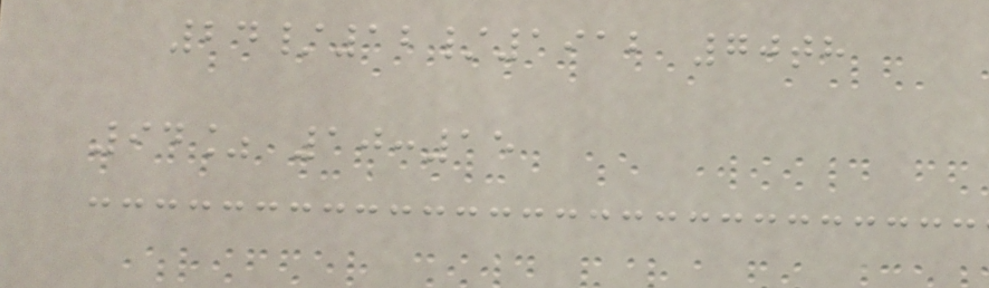24/12/1912 70th
94% 10:15
